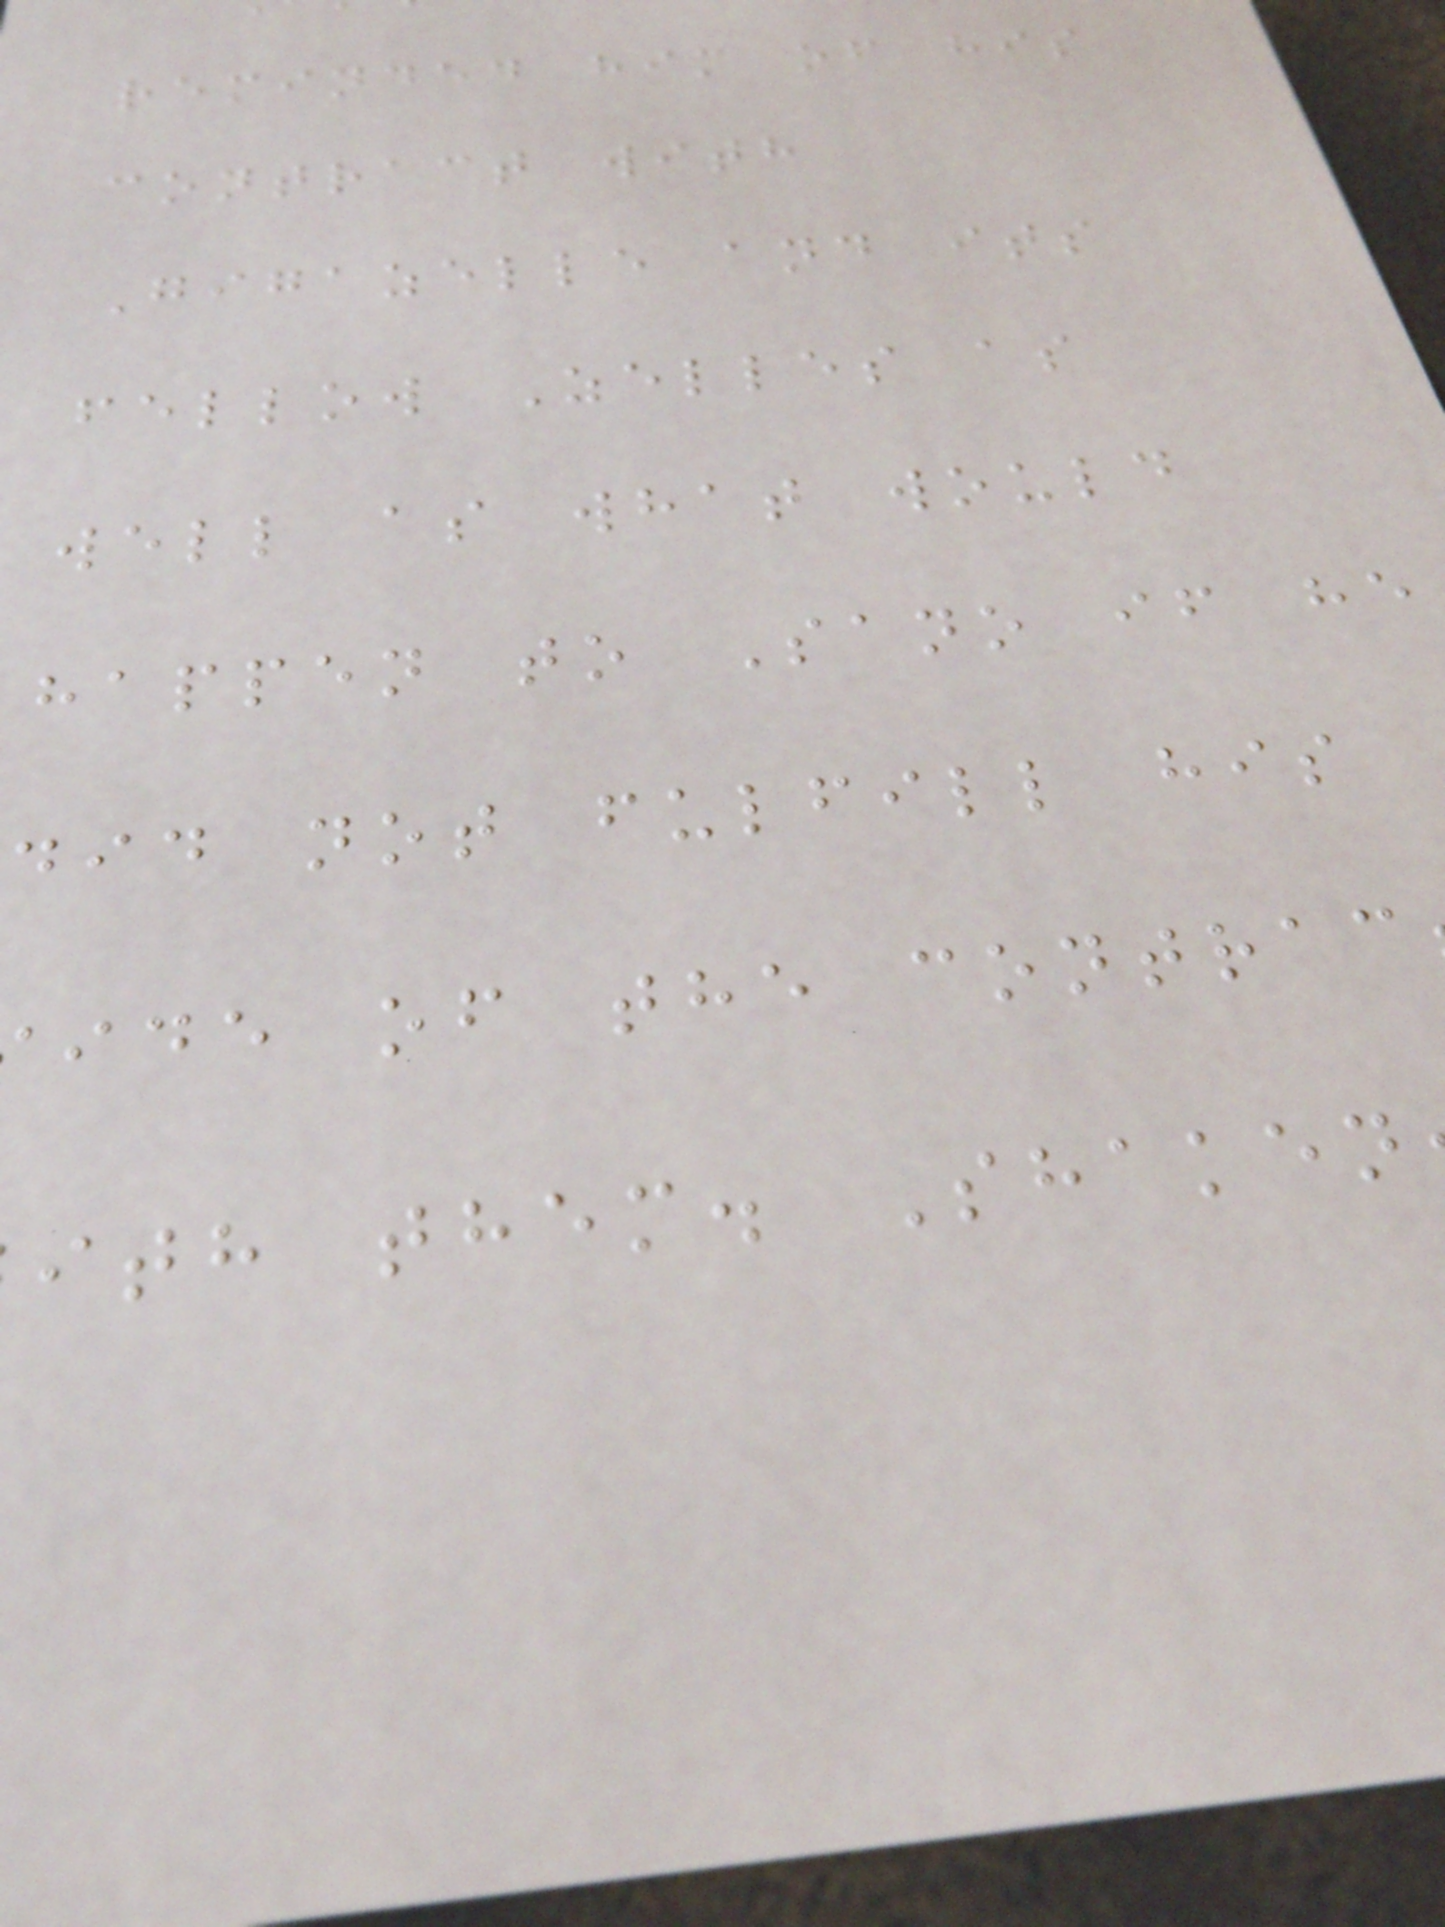reminded him of his
contract with
Gigazelle and its
fellow Zelles as
well as what would
happen to Sano if he
did not fulfill his
ide of the contrac
ith them. Shaken
